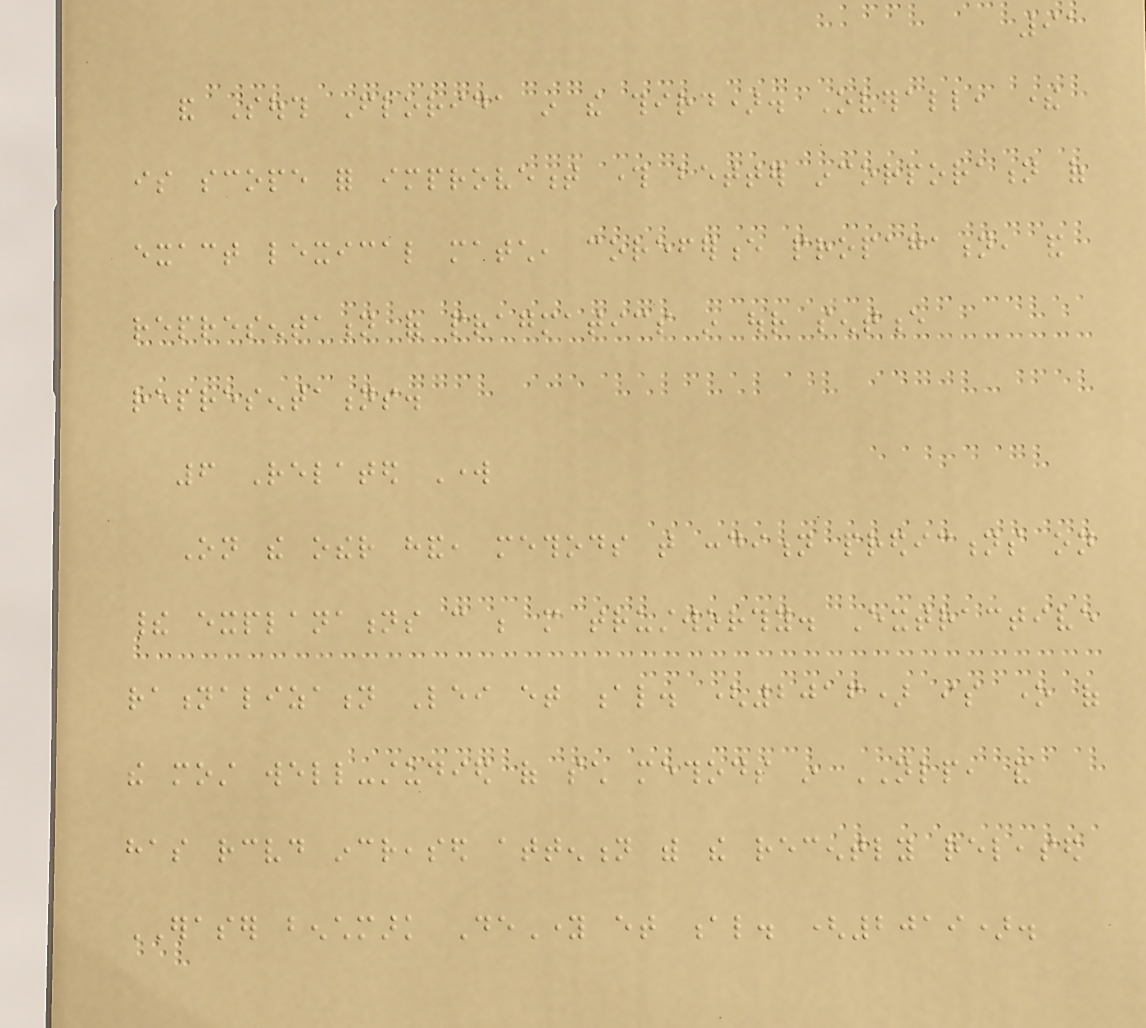91
and South Florida in the third). Overall, there
is scope for improvement through better incorporation of
exact lexical match, coreference propagation, and
representation of pragmatics in our sentence
representations.
6 Related Work
On the other hand, methods that condition predictions on
their explanations can be more trustworthy. Extractive
rationalization Lei et al. (2016) is one of
the most well-studied of such methods in NLP, and
has received increased attention with the recently released
ERASER benchmark DeYoung et al. (2019).
